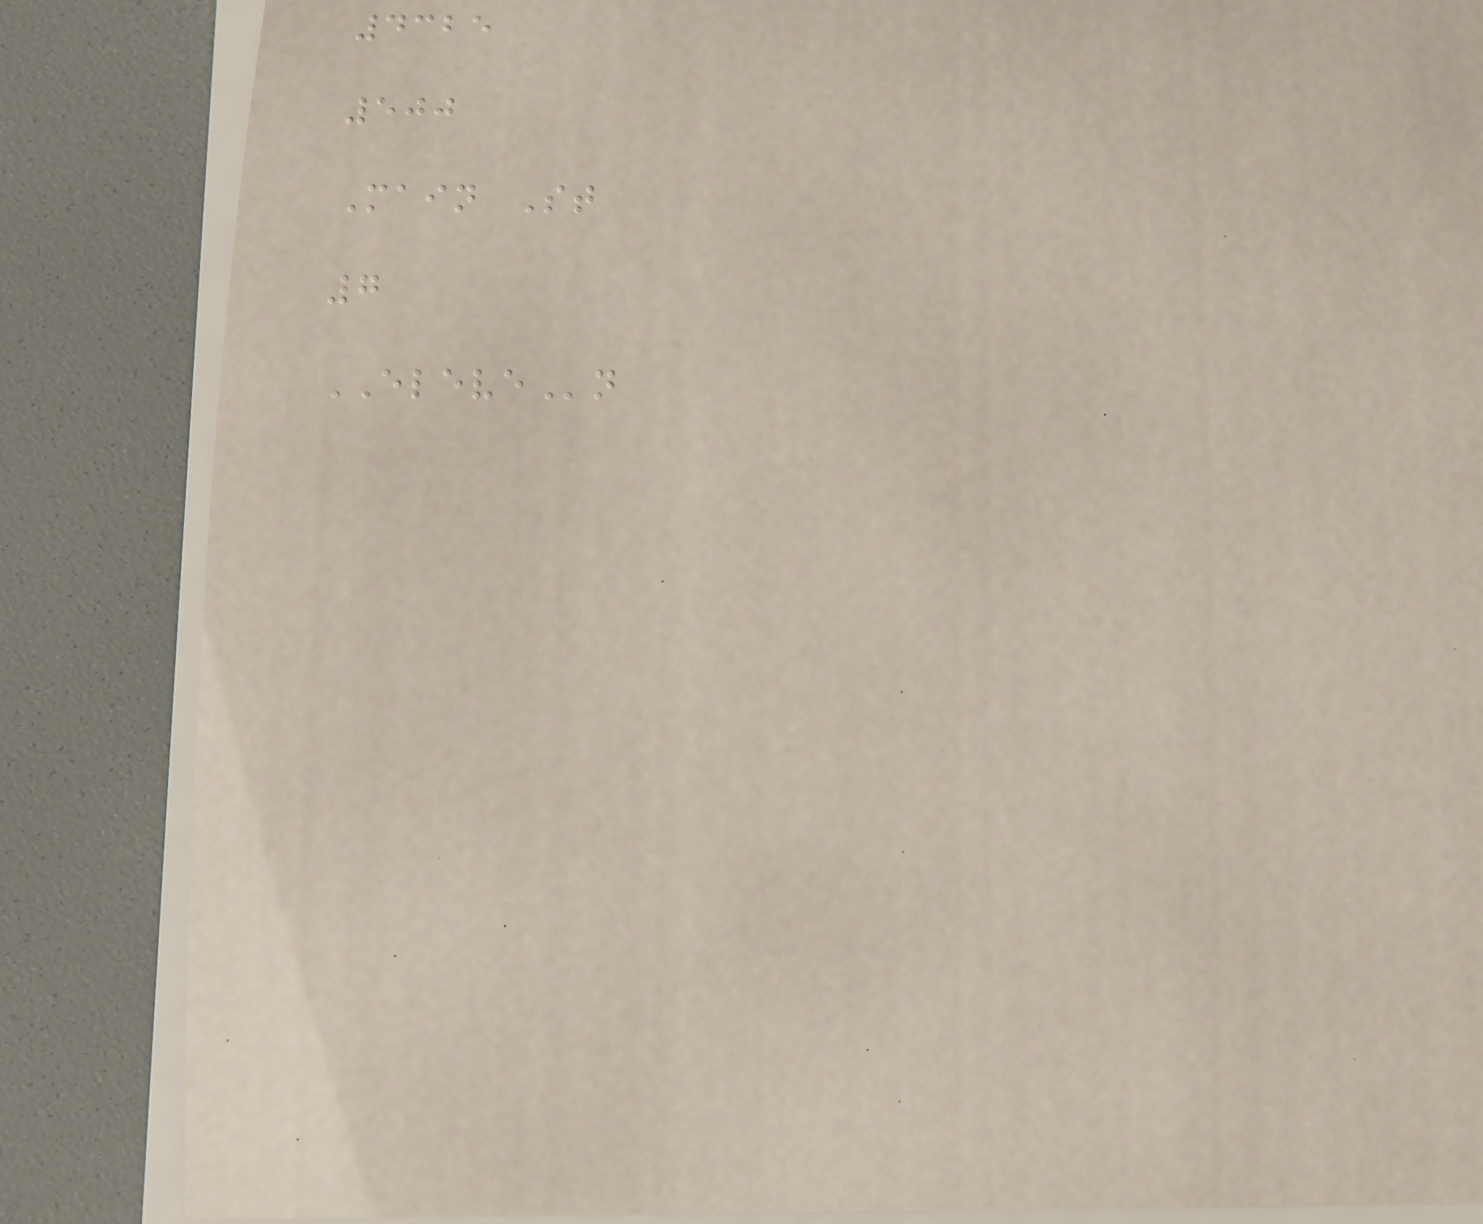4325
500
Main St
7
ELEVEn
